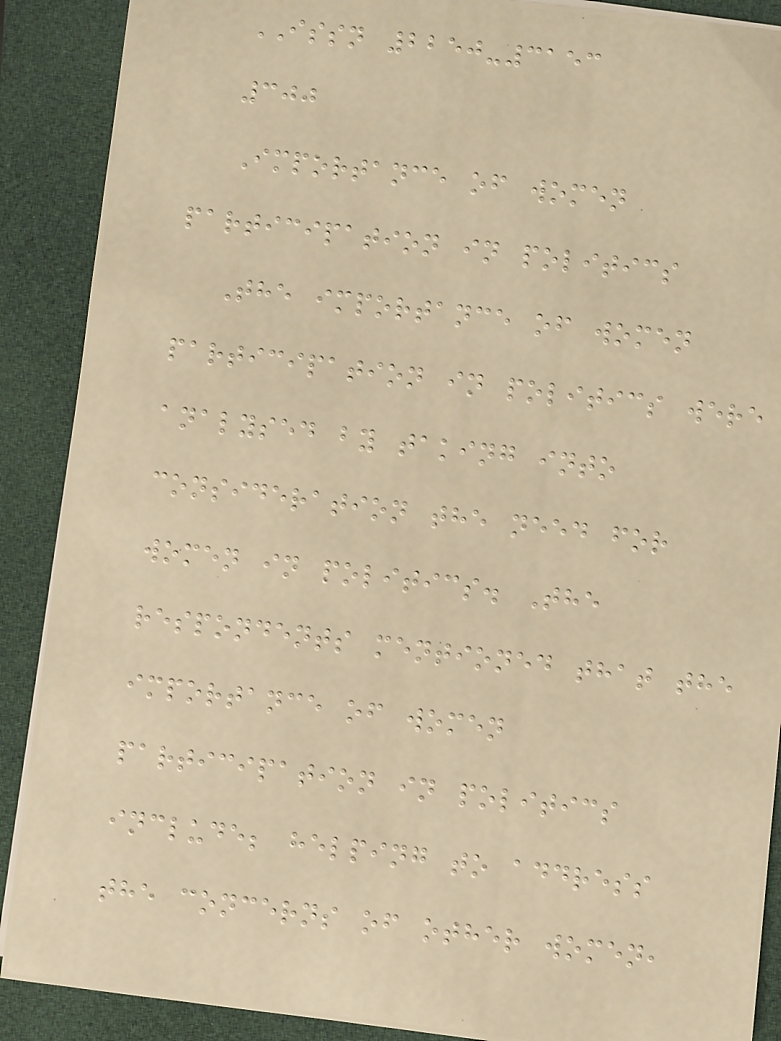ISSN 2250-3153
300
Importance of women
participation in politics
The importance of women
participation in politics were
analysed by taking into
consideration the need for
women in politics. The
respondents mentioned that the
importance of women
participation in politics
include; helping to address
the concerns of other women,
